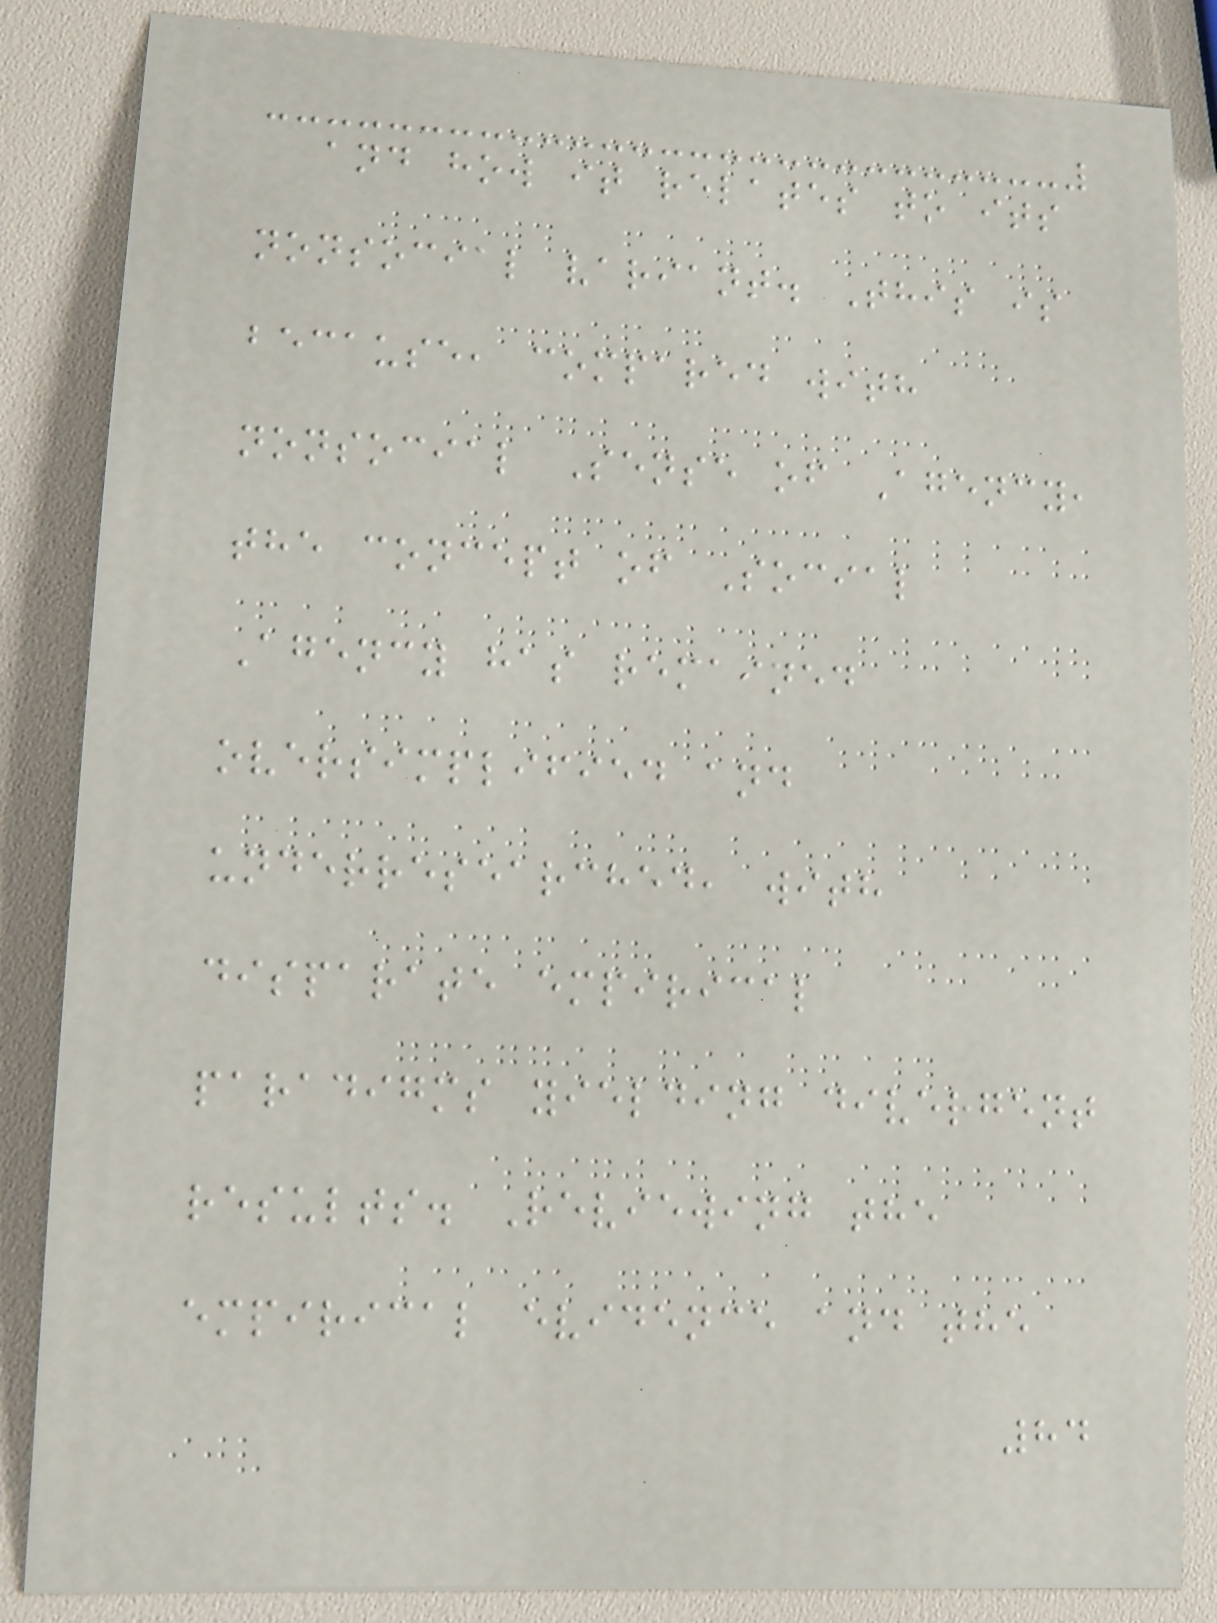and how it relates to its
nonsocial variant. This is
because, compared with
nonsocial Sense of Agency,
the concept of Social
Agency has remained
oversimplified and
underresearched, with
disparate empirical
paradigms yielding divergent
results. Reviewing the
empirical evidence and the
84
